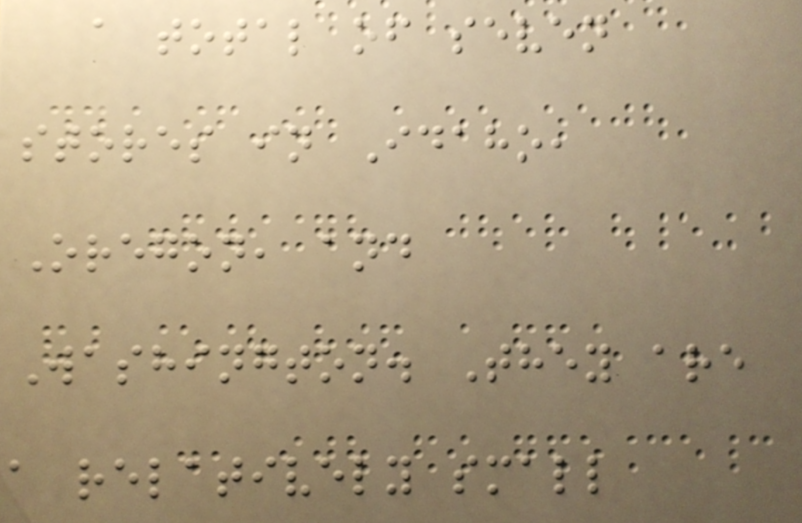a total of seven
stores in Idaho,
Oregon, and
Washington. They are
a relatively small
